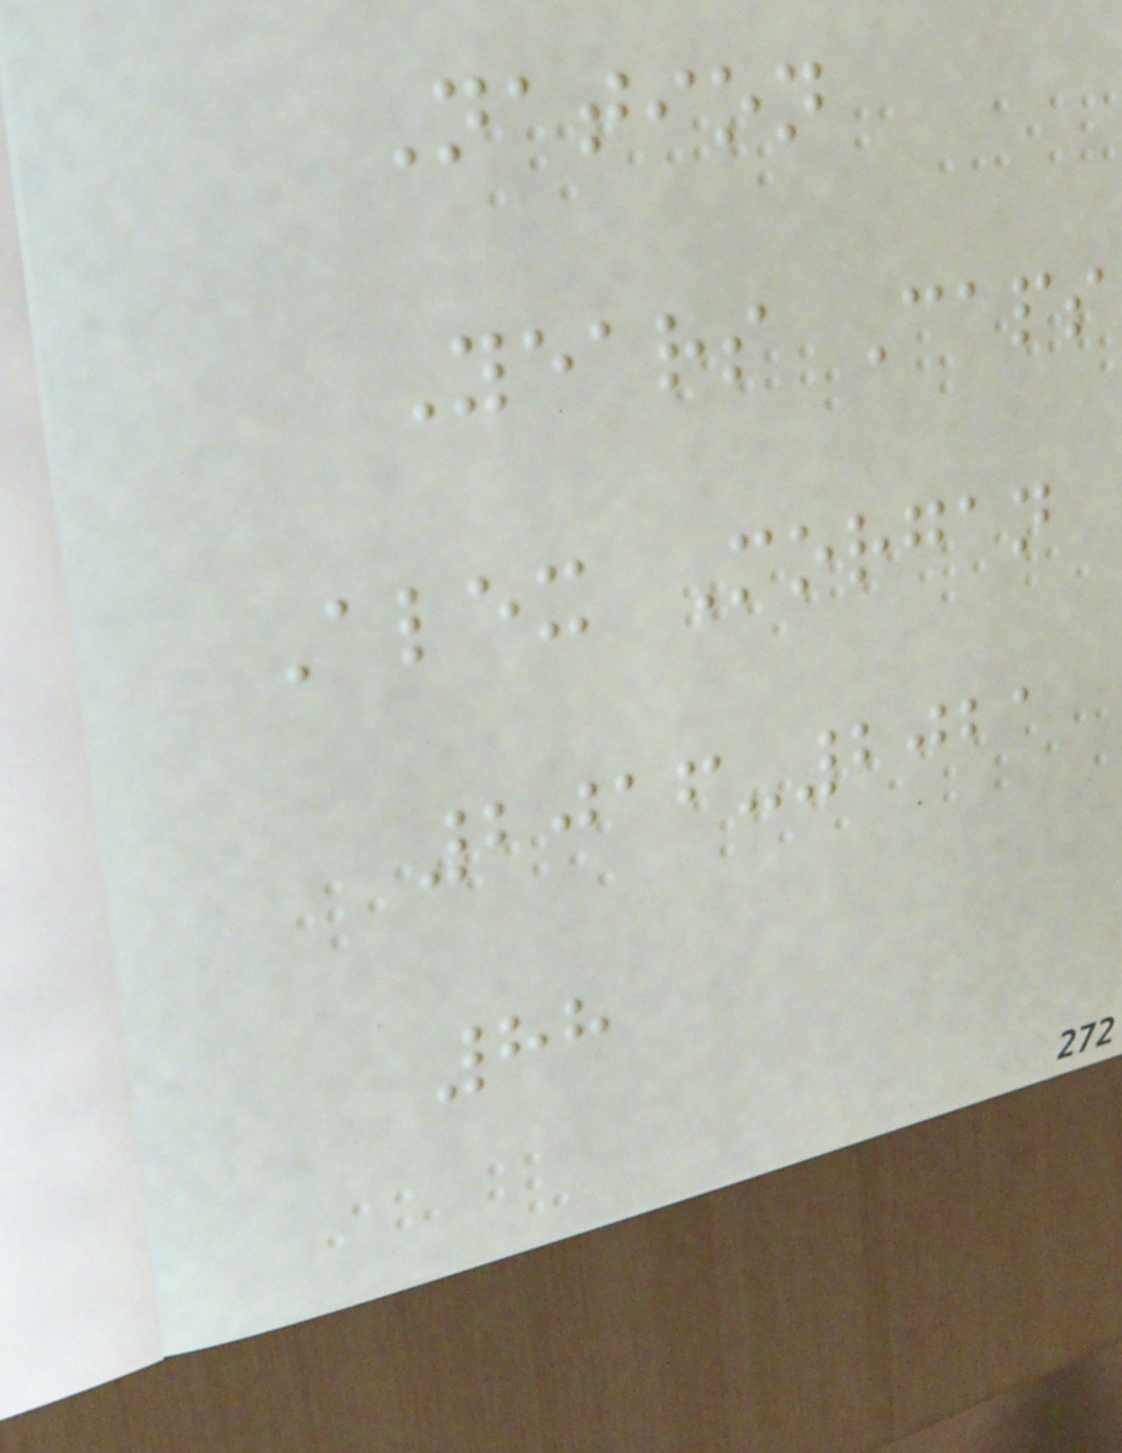Nation
Years Caps
Alex Morgan
2016-2021
88
